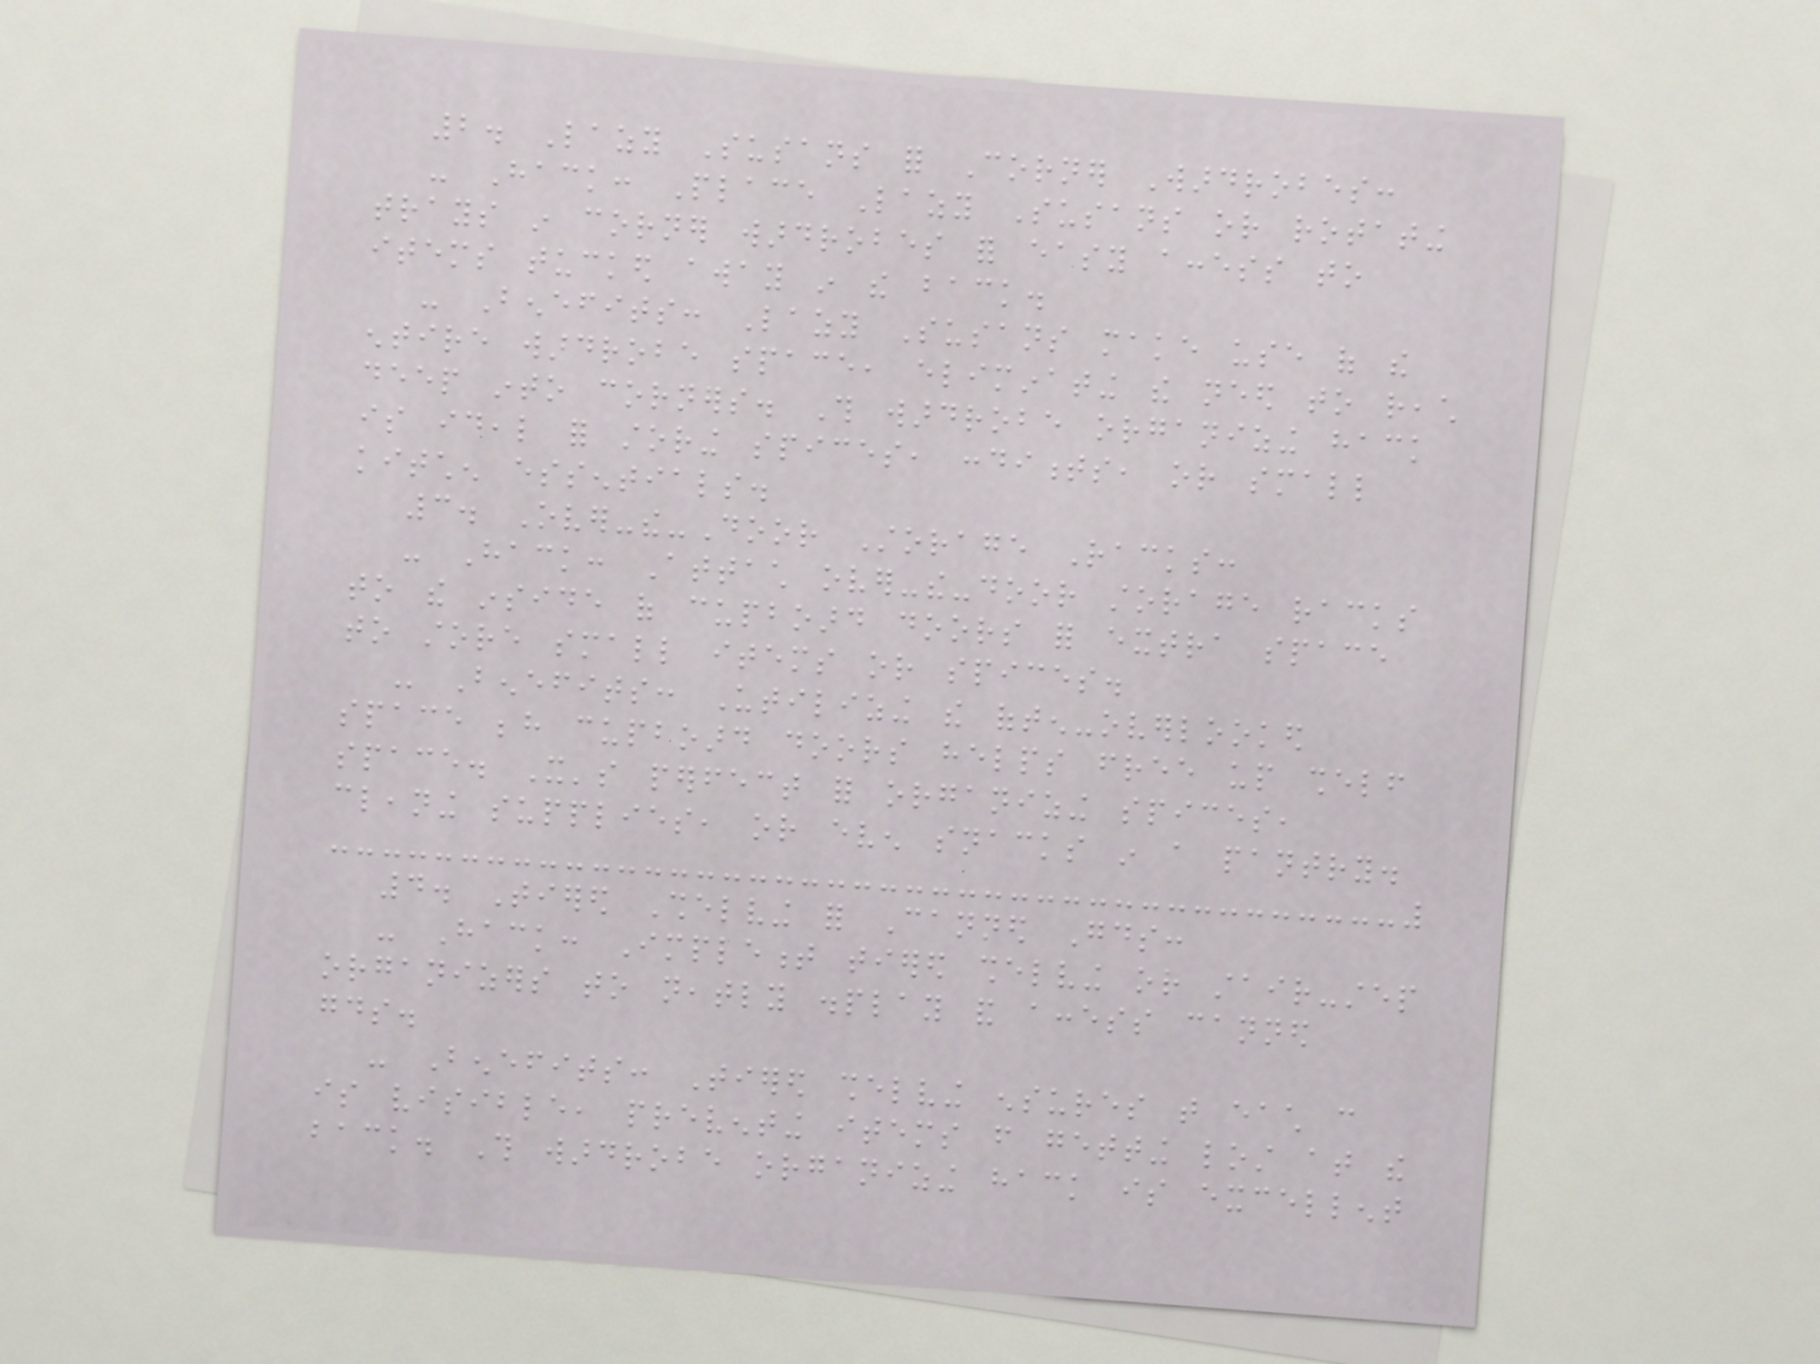2. Lazy Susans for Corner Wardrobes:
- Hack: Place Lazy Susans or rotating
trays in corner wardrobes for easy access to
items tucked away in the back.
- Benefits: Lazy Susans make use of the
entire wardrobe space, eliminating the need to reach
deep into corners. This wardrobe organizing hack
is ideal for storing spices, condiments, or small
kitchen essentials.
3. Over-the-Door Storage Racks:
- Hack: Attach over-the-door storage racks
to the inside of cupboard doors for extra space
to store small items or spices.
- Benefits: Utilizing the often-overlooked
space behind cupboard doors helps free up shelf
space. It's perfect for organizing spices,
cleaning supplies, or even snacks in a pantry.
4. Tiered Shelving for Canned Goods:
- Hack: Implement tiered shelving or stair-step
organizers to neatly display and access canned
goods.
- Benefits: Tiered shelving ensures that each can
is visible, preventing items from getting lost at the
back. This wardrobe organizing hack is excellent
